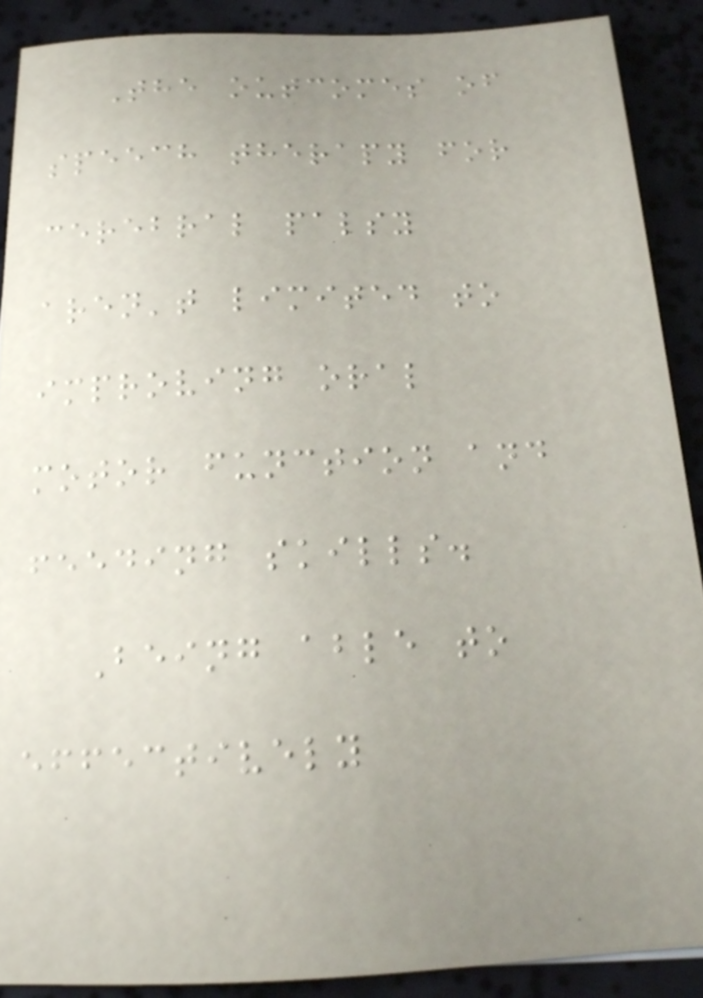The outcomes of
speech therapy for
cerebral palsy
aren't limited to
improving oral
motor function and
feeding skills.
Being able to
effectively
